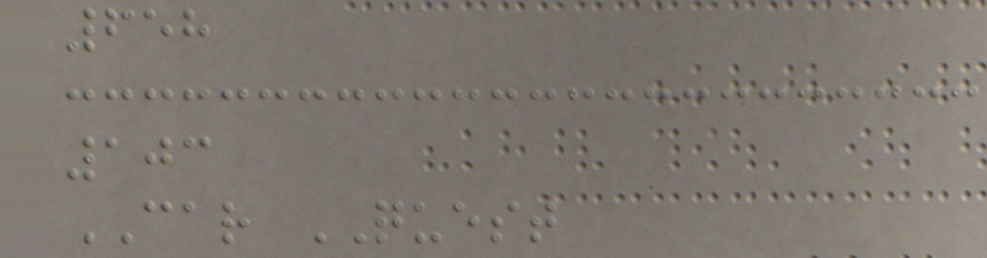658
103
CAR QUEST
